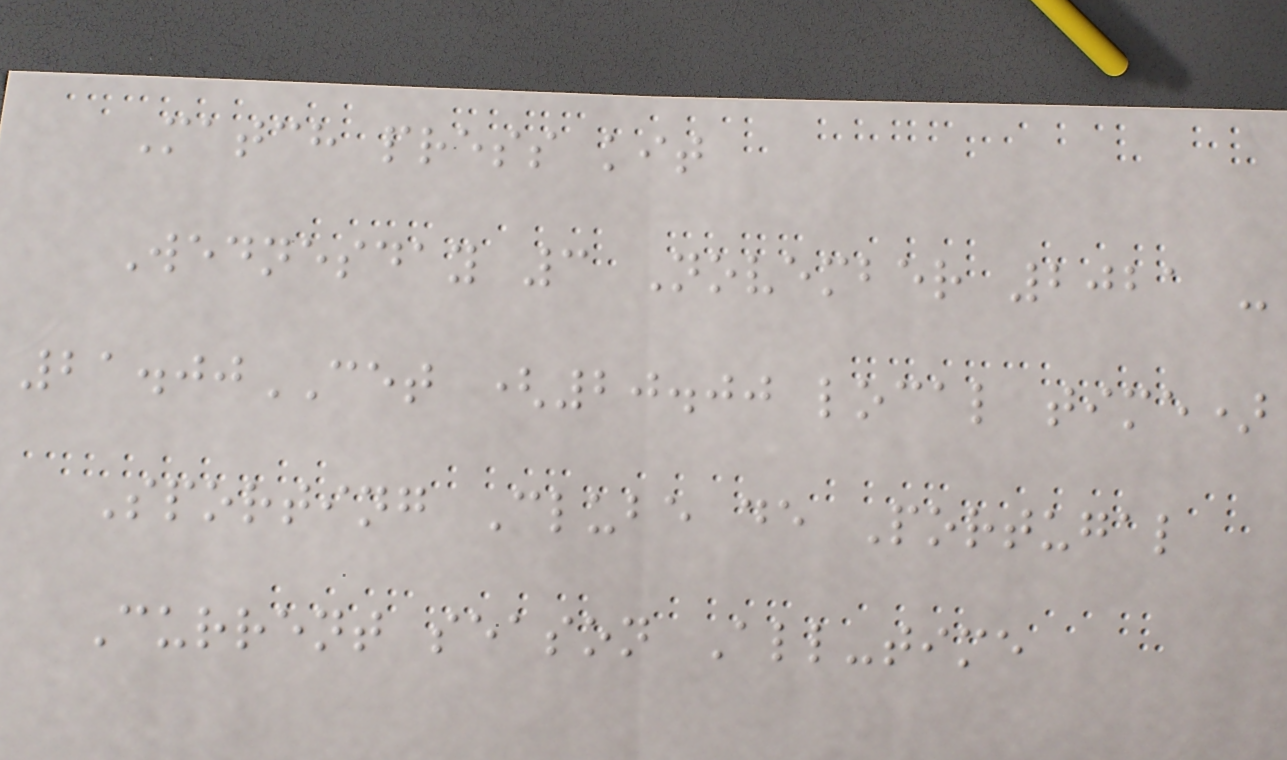Match press kit
Wednesday 3 November 2021 -
21.00CET (20.00 local time)
Sporting Clube de Portugal
Current season All-time
